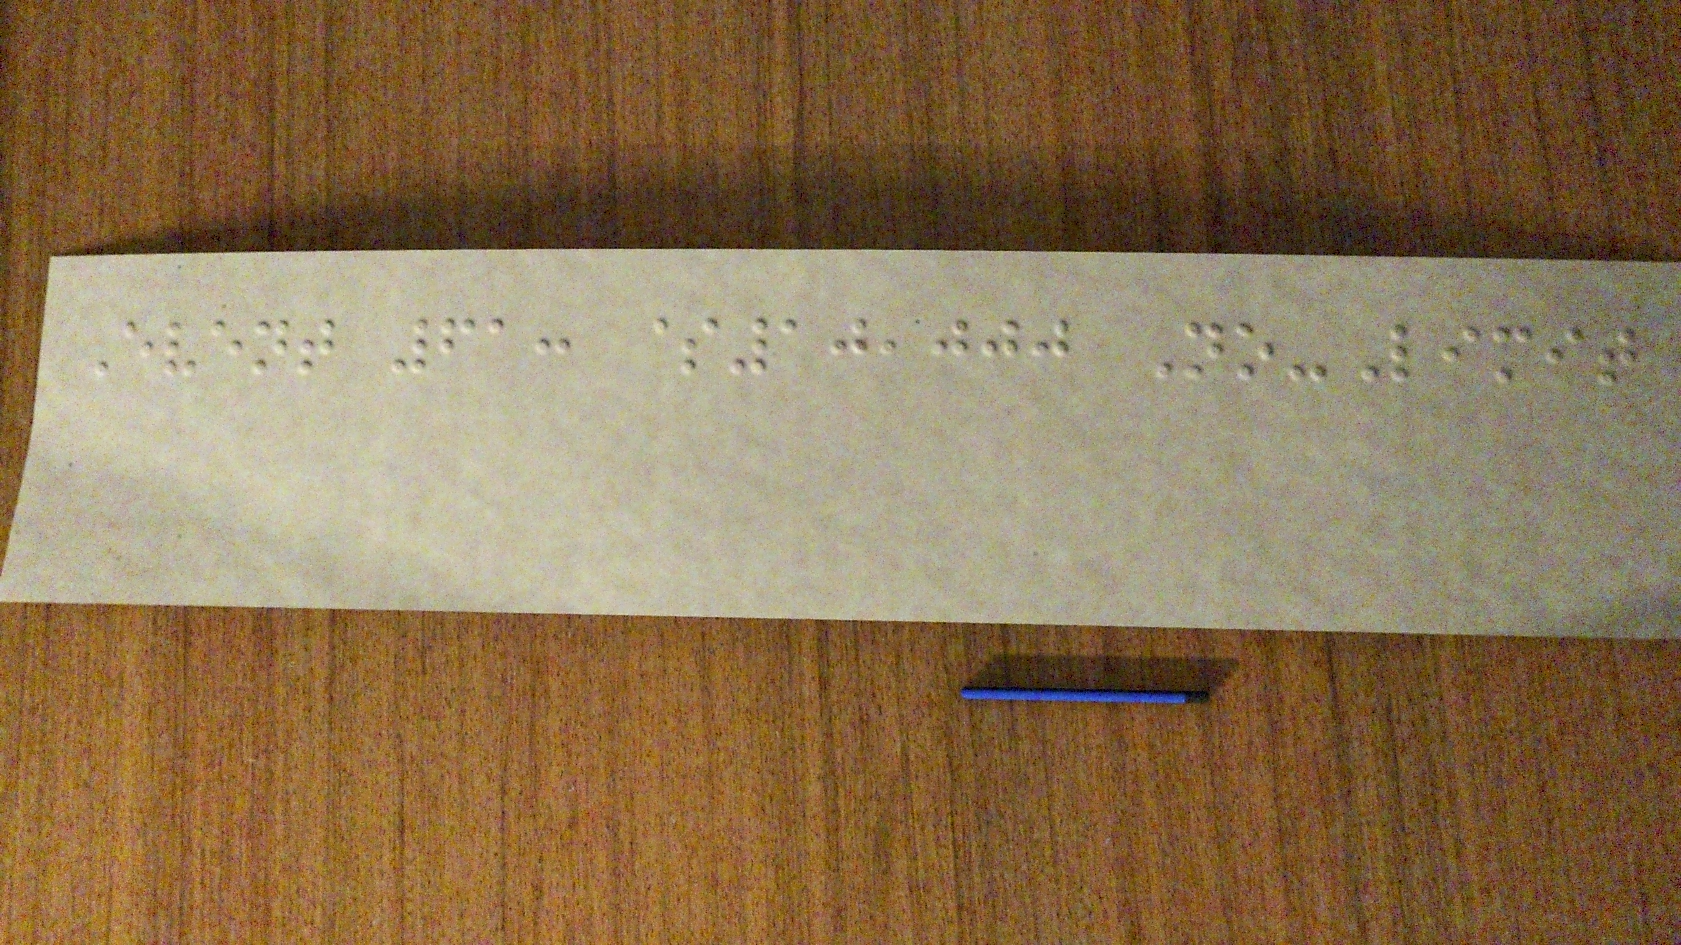Event 61: $10,000 No-Limit
